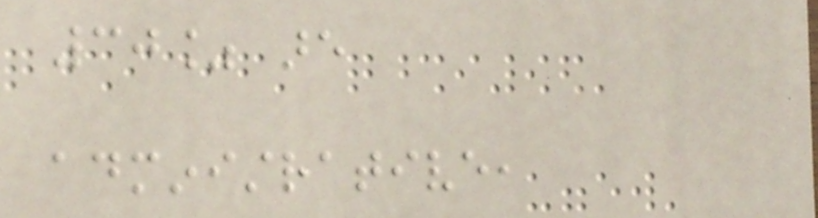30% are
administrative,
